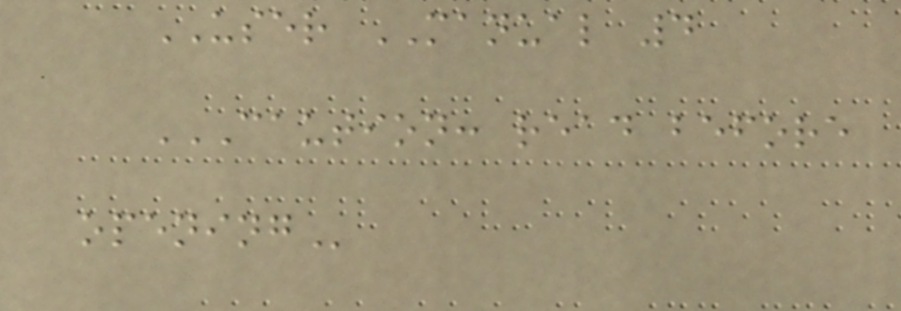USER MANUAL 4
CAUTION: READ BEFORE
OPENING
